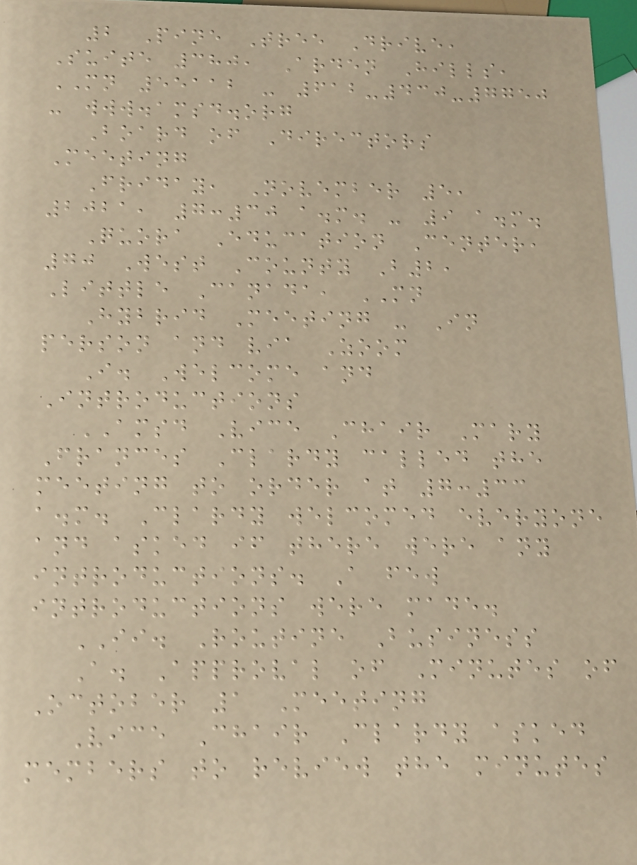2 Pine Tree Drive,
Suite 380, Arden Hills,
MN 55112 - 612-430-7750
- www.amsd.org
Board of Directors
Meeting
Friday, November 5,
2021, 7:30 a.m. - 9 a.m.
Quora Education Center,
70 West County B2,
Little Canada, MN
Hybrid Meeting - In
person and via Zoom
I. Welcome and
Introductions
AMSD Vice Chair Mary
Frances Clardy called the
meeting to order at 7:33
a.m. Clardy welcomed everyone
and asked if there were any
introductions. A few
introductions were made.
II. Routine Business
A. Approval of Minutes of
October 1 Meeting
Vice Chair Clardy asked
members to review the minutes
